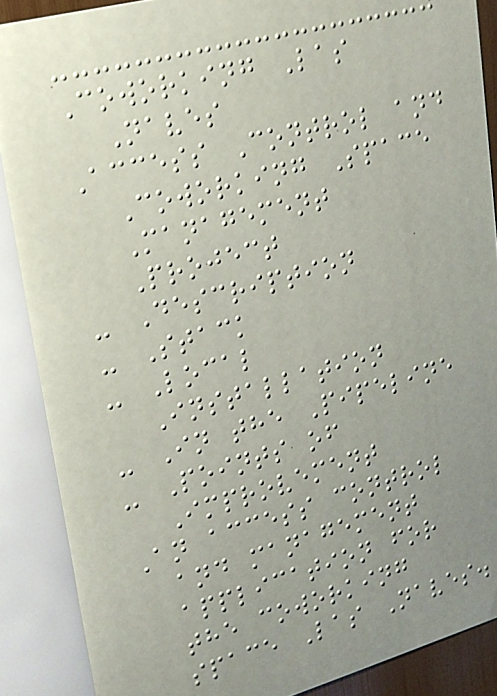Coworking Las
Naves
Access Control and
Coworking Space
Management
Project
- Description
- Stack
- Local
Installation
- In the Pipeline
- Points of
Improvement
An access control
and management
application for
the coworking
space Las Naves.
